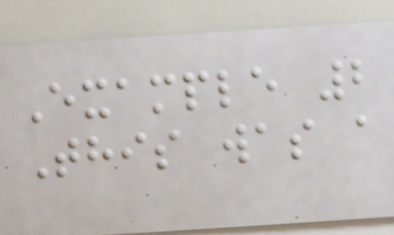Example 2
This was a
